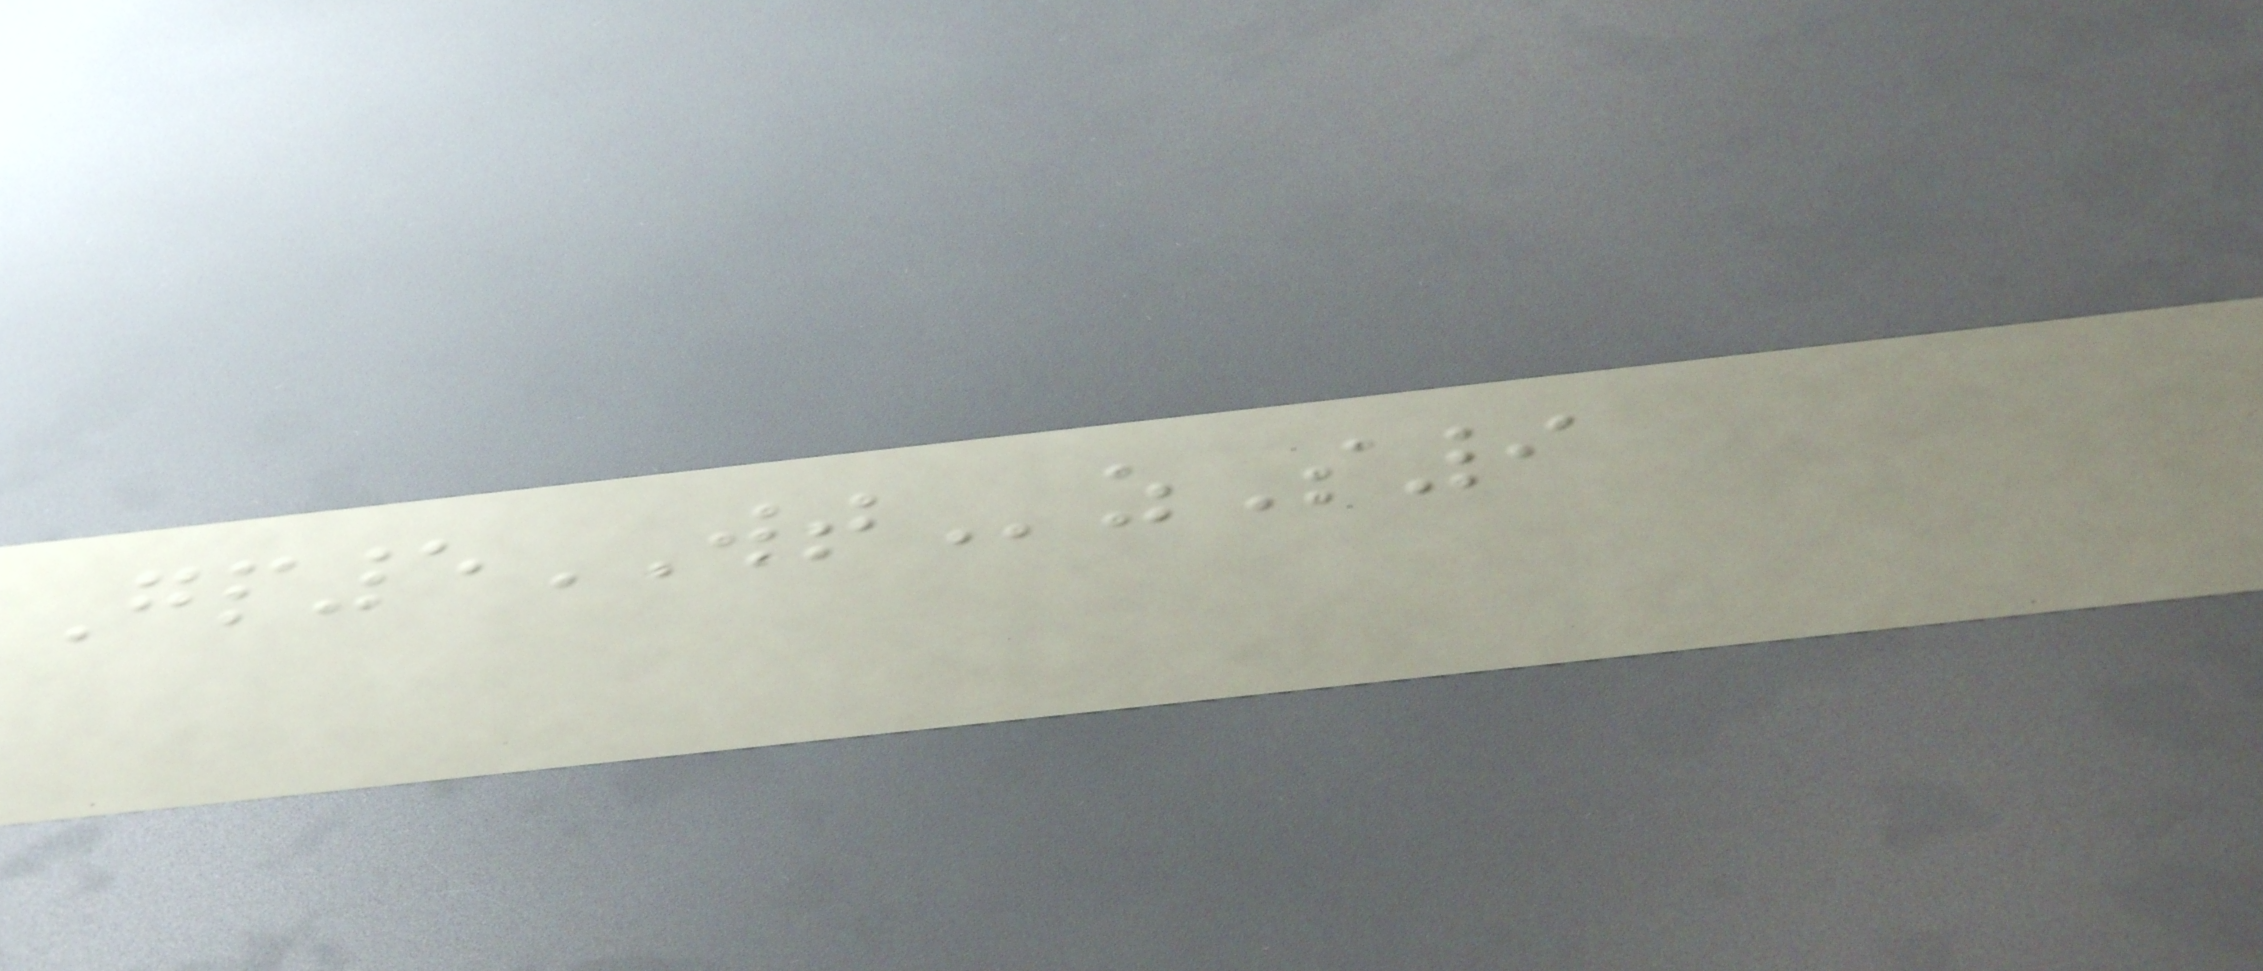Gp5WTzS9
